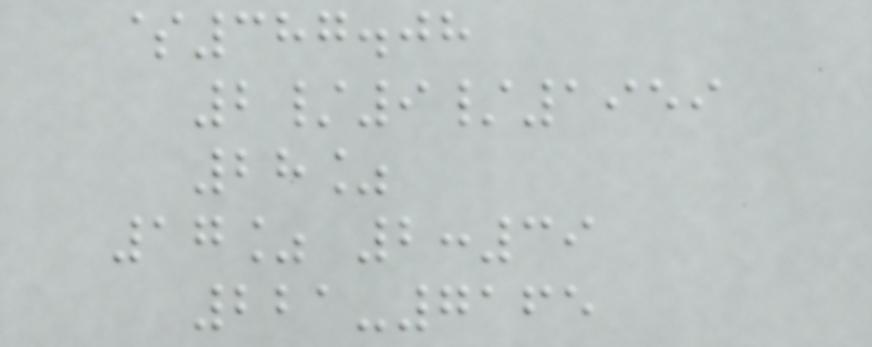$387.08
2/9/1959
28%
17% 2:39
221-7165
